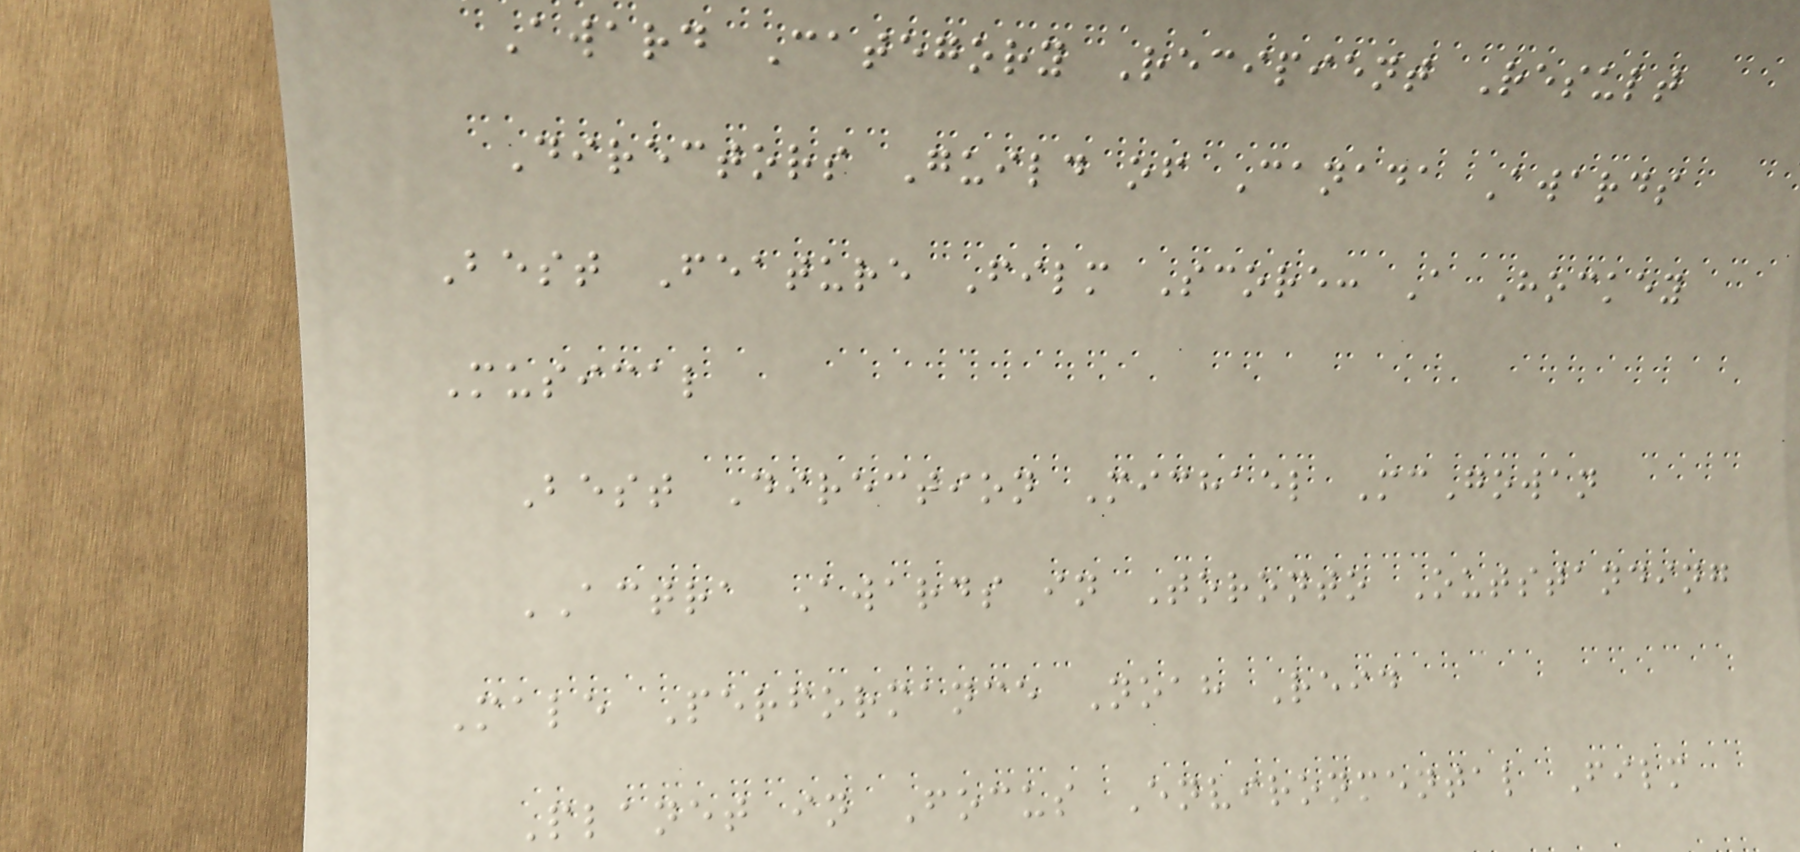Award Category Recipient Result
Directors Guild of Canada Awards
Best Feature Film Score: A Hockey
Musical
Best Direction Michael McGowan
ACTRA Awards in Toronto Outstanding
Male Performance Noah Reid
Planet in Focus Environmental Film
